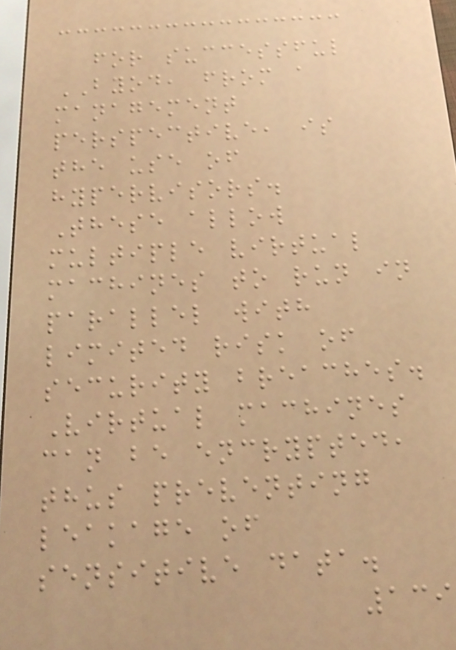for successful
BYOD, from a
management
perspective, is
the use of
hypervisors.
These allow
multiple virtual
machines to run in
parallel with
limited risk of
security breaches.
Virtual machines
can be encrypted,
thus preventing
leakage of
sensitive data.
139
